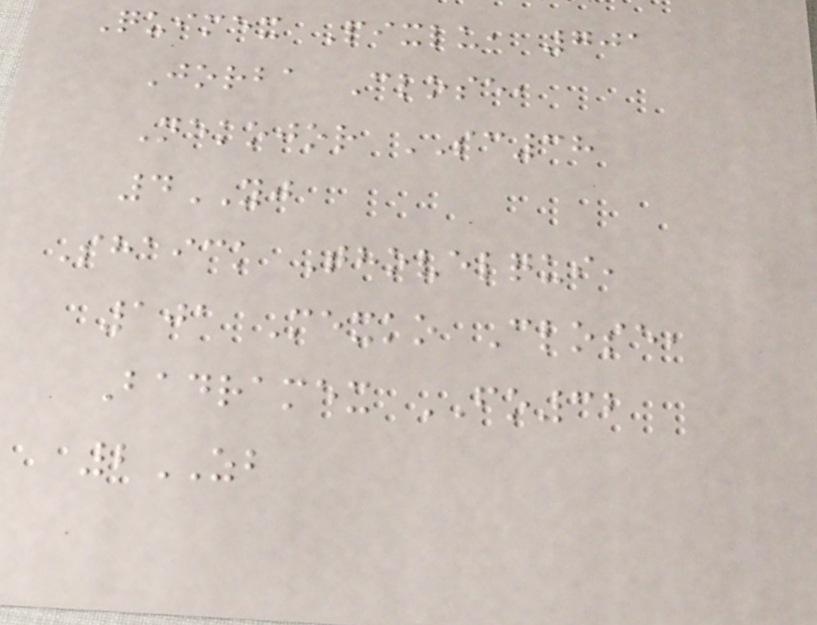Quimex Pixlu, 701
Jorba Close,
Nekojor SC38
4YJ
Shaick Thovelqui,
101 Mexko Close,
Badramex FO32
2ZB
